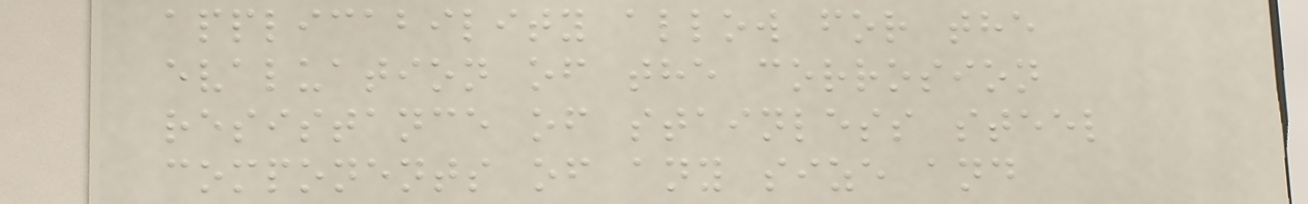applicability allow for the
evaluation of the corrosion
resistance of stainless steel
components of any size and
